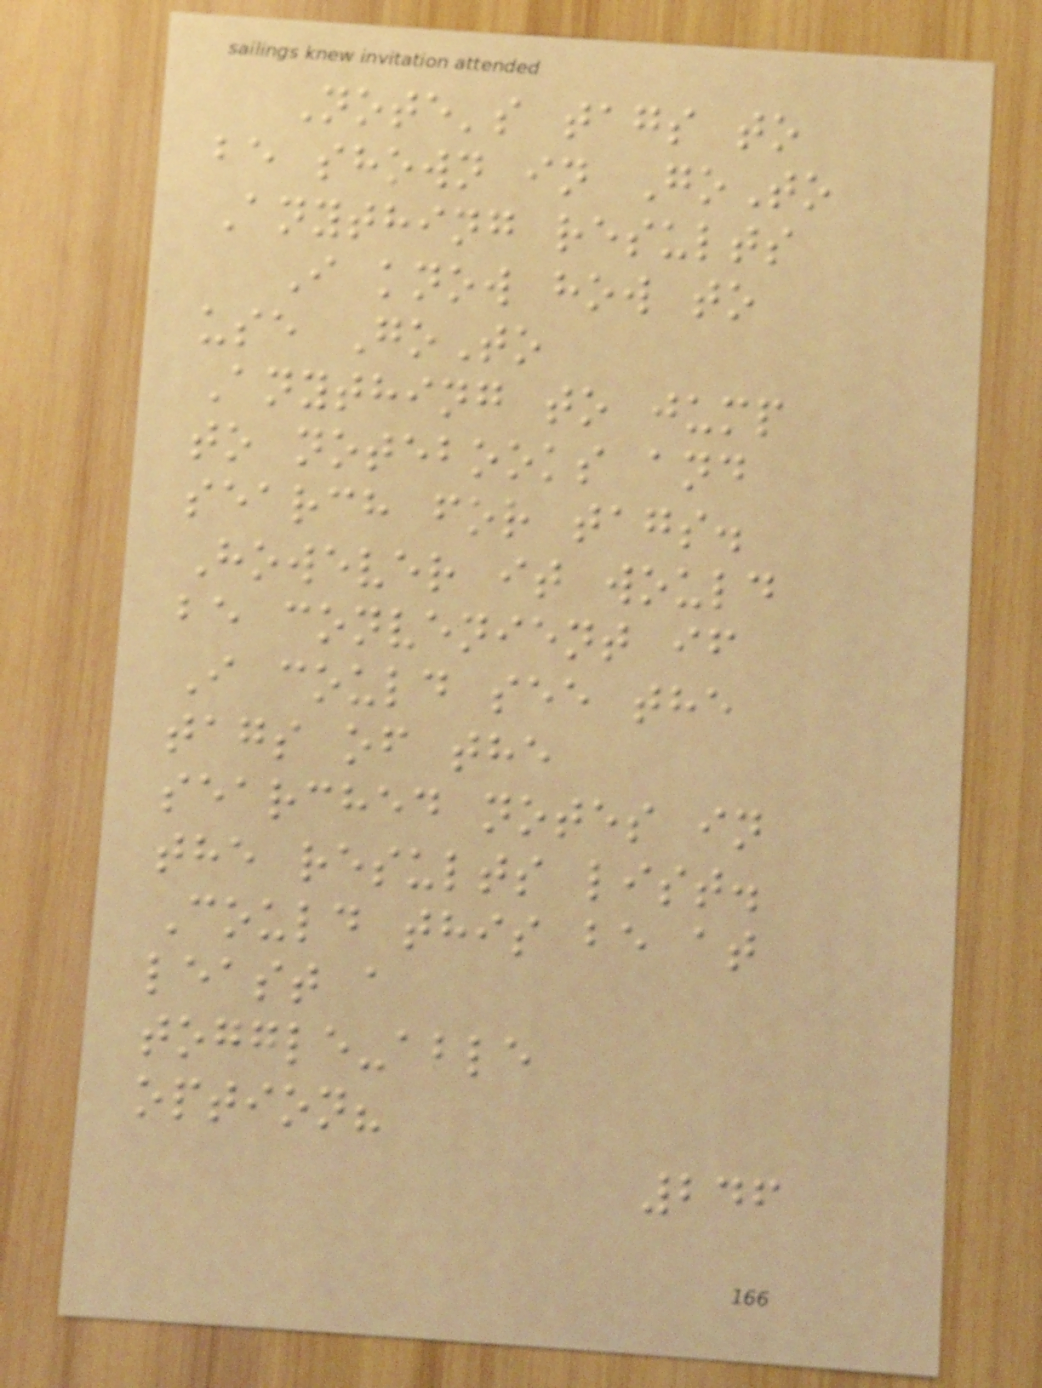Note's tags to
be shown in GoTo
Anything results
I know how to
use GoTo
Anything to jump
to notebooks and
search for tags.
However it would
be convenient if
I could see the
tags of the
searched notes in
the results list.
Could this be at
least a
toggle-able
option?
246
